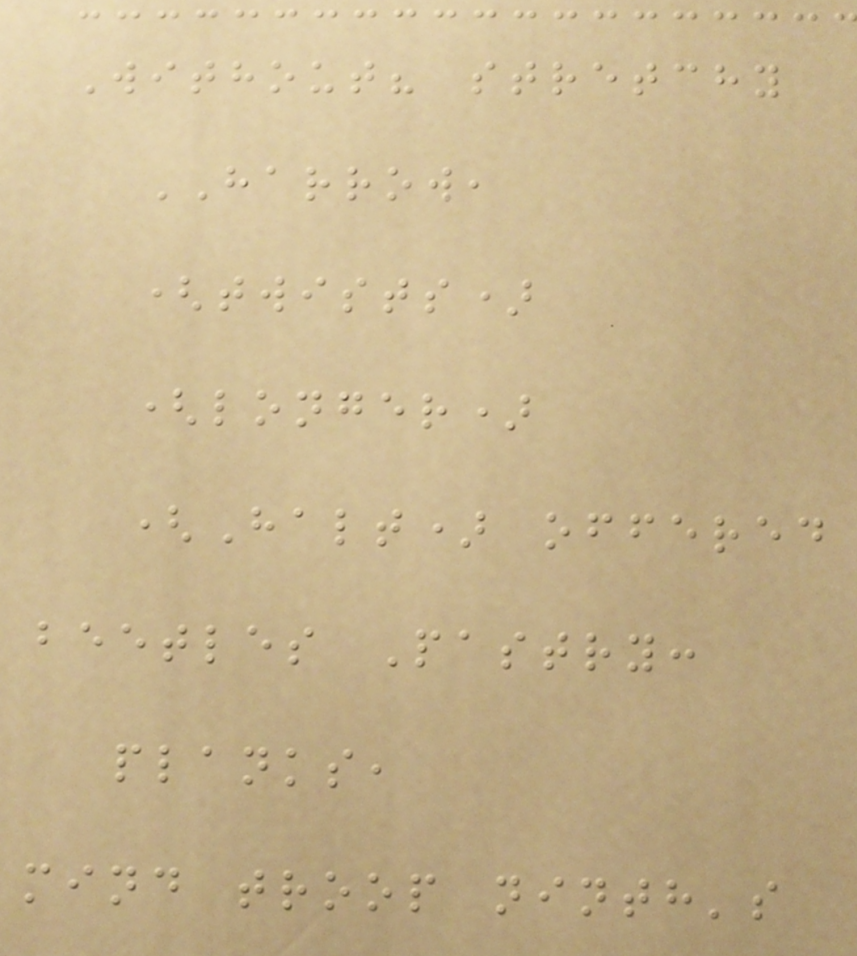Without? stretchy
HARROW,
(twists)
(longer)
(Halt) offered
beetles Pastry:
planks,
mind troop ninth's
